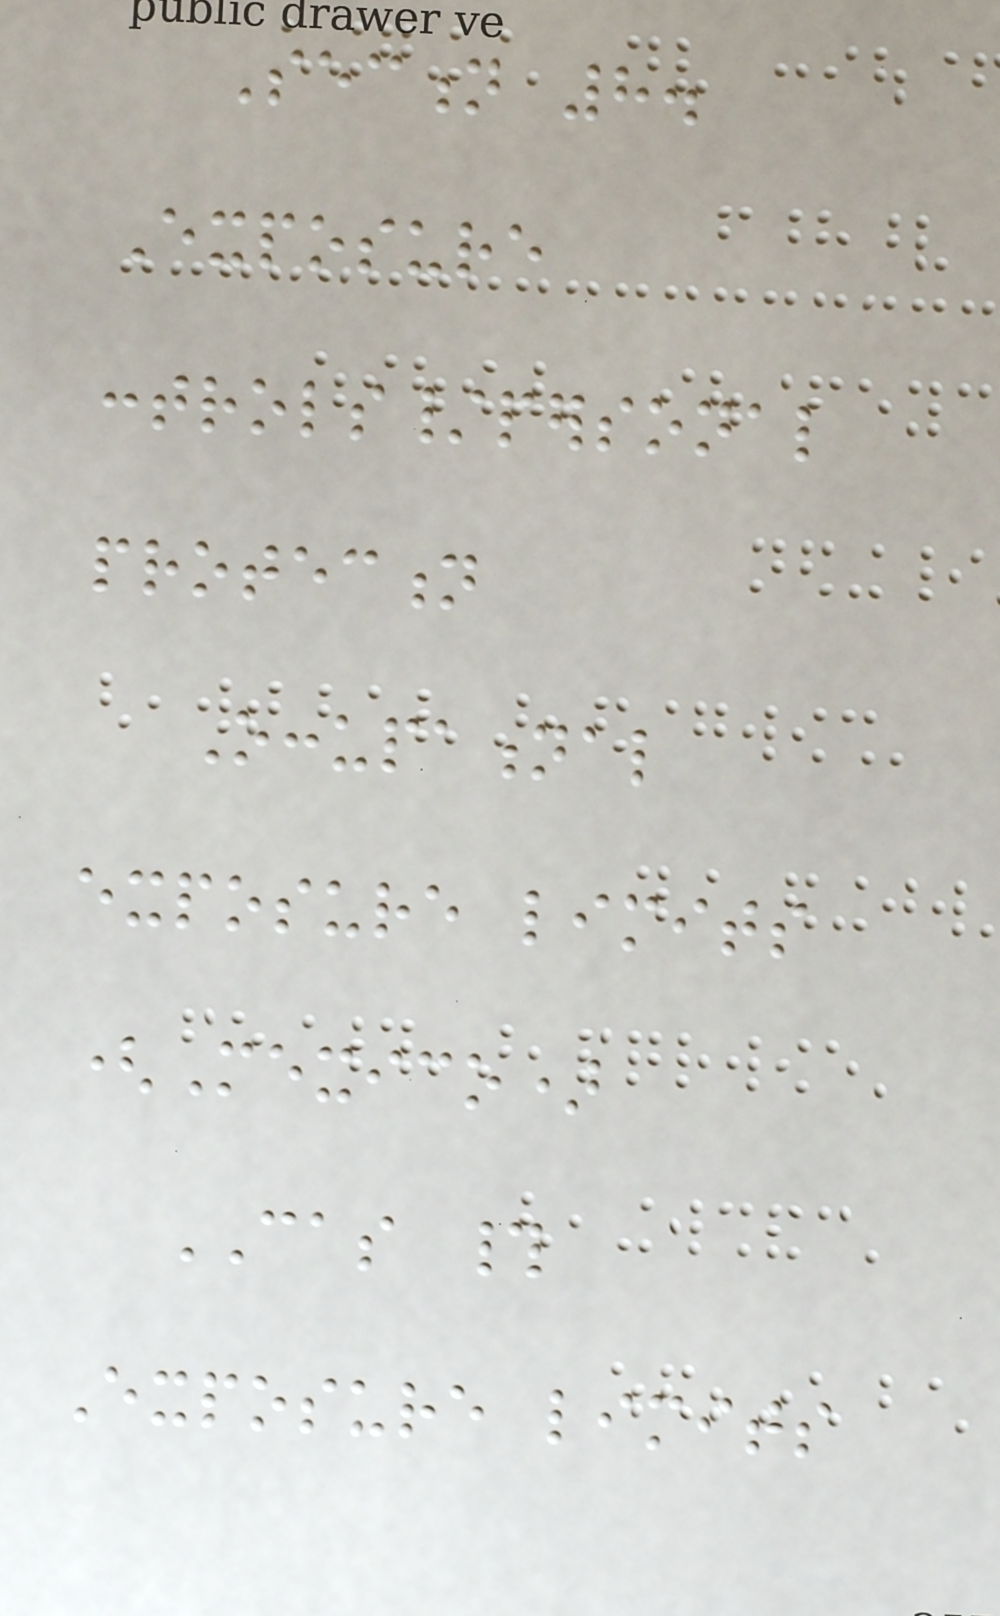Section 8.
Exposure
controls/personal
protection
Occupational
exposure limits
(Mexico)
CAS #
Exposure limits
